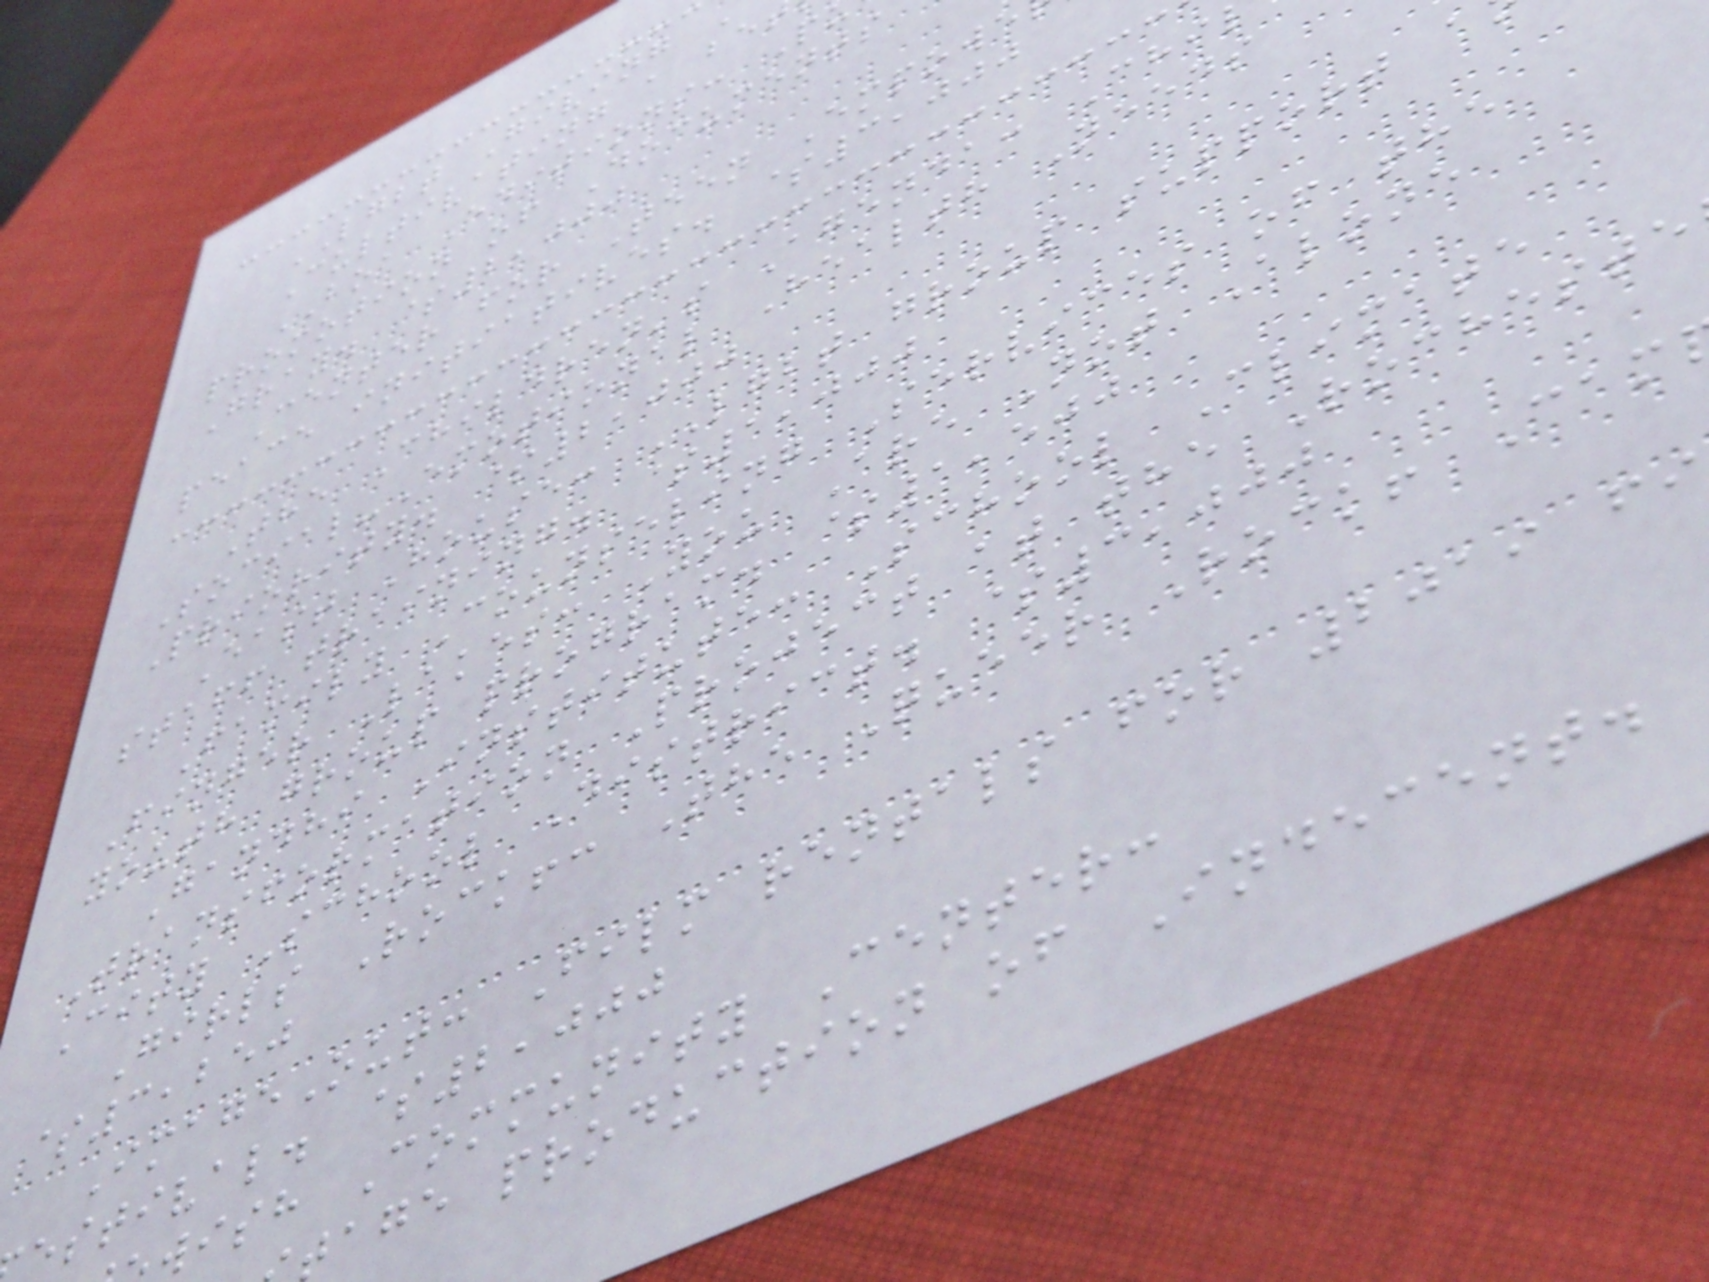LGBT Giving
Cultivating a be
BOA Editions: P
promotion of Documents
Gray. $2,000
Center for Teen Empowe
peace initiatives. $3,000
The Children's Agenda: Chi
Social-Emotional Health Needs
Priority. $2,000
East House: LGBT group support a
staff training. $1,000
Family Counseling Services of the
Finger Lakes: You Are Not Alone
youth group program. $1,500
Gandhi Institute: School Climate
Transformation Project at the Rocheste
City School District. $3,000
Girls Rock!: The Queer Rock! Cam
$3,250
ImageOut: Film rentals for 2019 fi
estival. $2,000
wish Community Center:
age production of Indecent.
